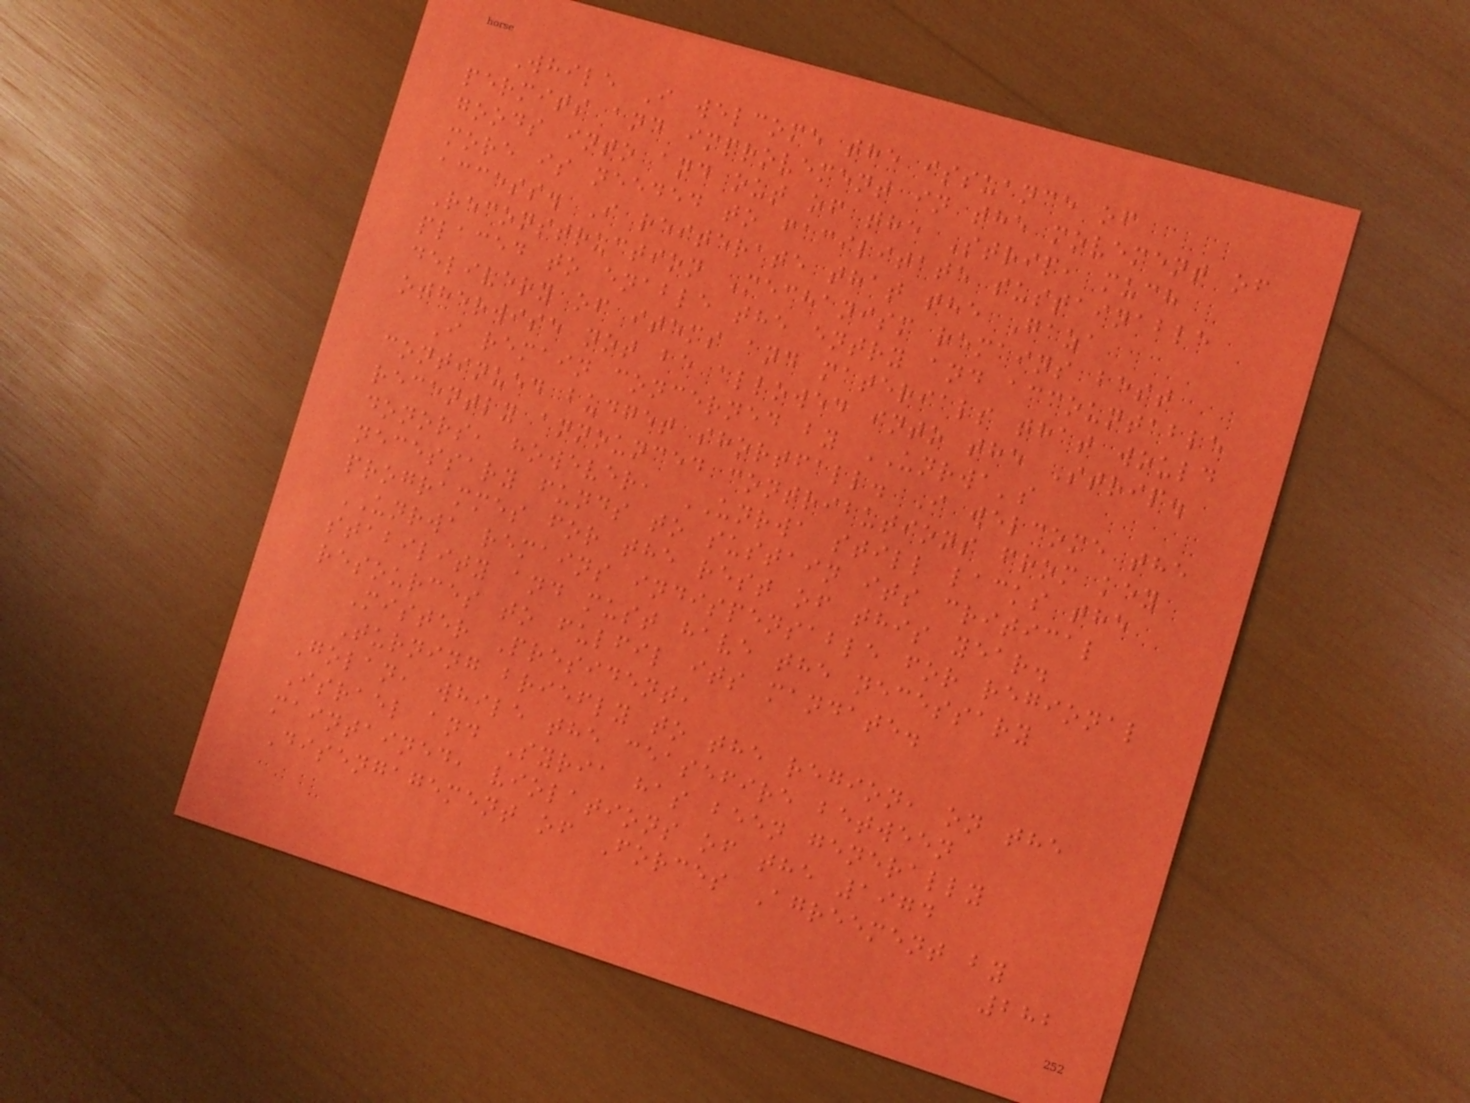While I welcome the issuance of
permits and improvement in the movement of
goods into and out of the Strip, much
more is needed to facilitate sustainable
access. I reiterate that the Gaza
Reconstruction Mechanism remains best
placed to enable the entry and accountable
delivery of items and materials that would
otherwise not be allowed into the Strip.
I remain concerned by UNRWA's
continued budget shortfall. I welcome the
recently announced contributions from key
donors, however, UNRWA still lacks the
necessary funds to sustain its critical
programmes for the rest of this year.
UNRWA remains indispensable for regional
stability and must have the necessary
resources to fulfil its mandate.
Mister President,
Turning briefly to the region, on the
Golan, while the ceasefire between
Israel and Syria has been generally
maintained, violations of the 1974
Disengagement of Forces Agreement by
282
